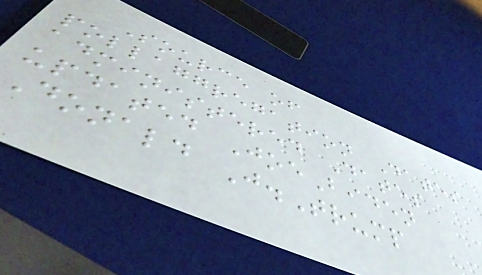Source of
pollaggregation Dates
administered Dates
updated JoeBiden
Donald J.Trump
